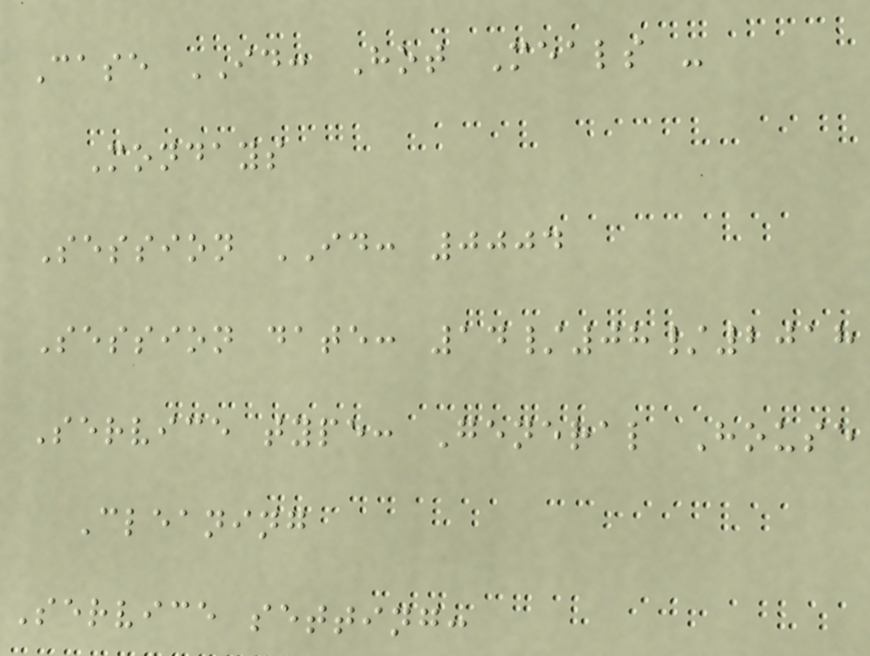Case ID: Hot Meals -
Mondays
Session ID: 0004
Session date: 14/08/2018
Service type: General House
Cleaning
Service setting:
